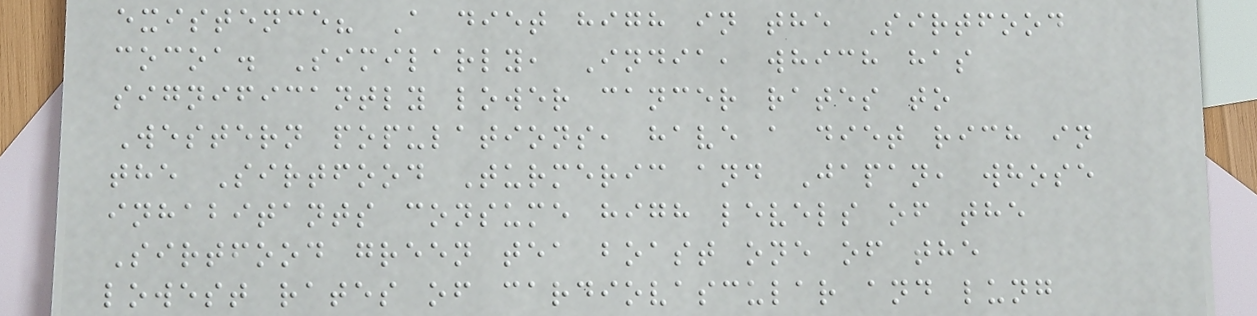existence? A diet high in the Sirtfood
cocoa. Similarly, India, which has
significantly lower cancer rates to
Western populations, have a diet rich in
the Sirtfood Turmeric and Japan, whose
inhabitants consume high levels of the
Sirtfood green tea boast one of the
lowest rates of cardiovascular and lung
